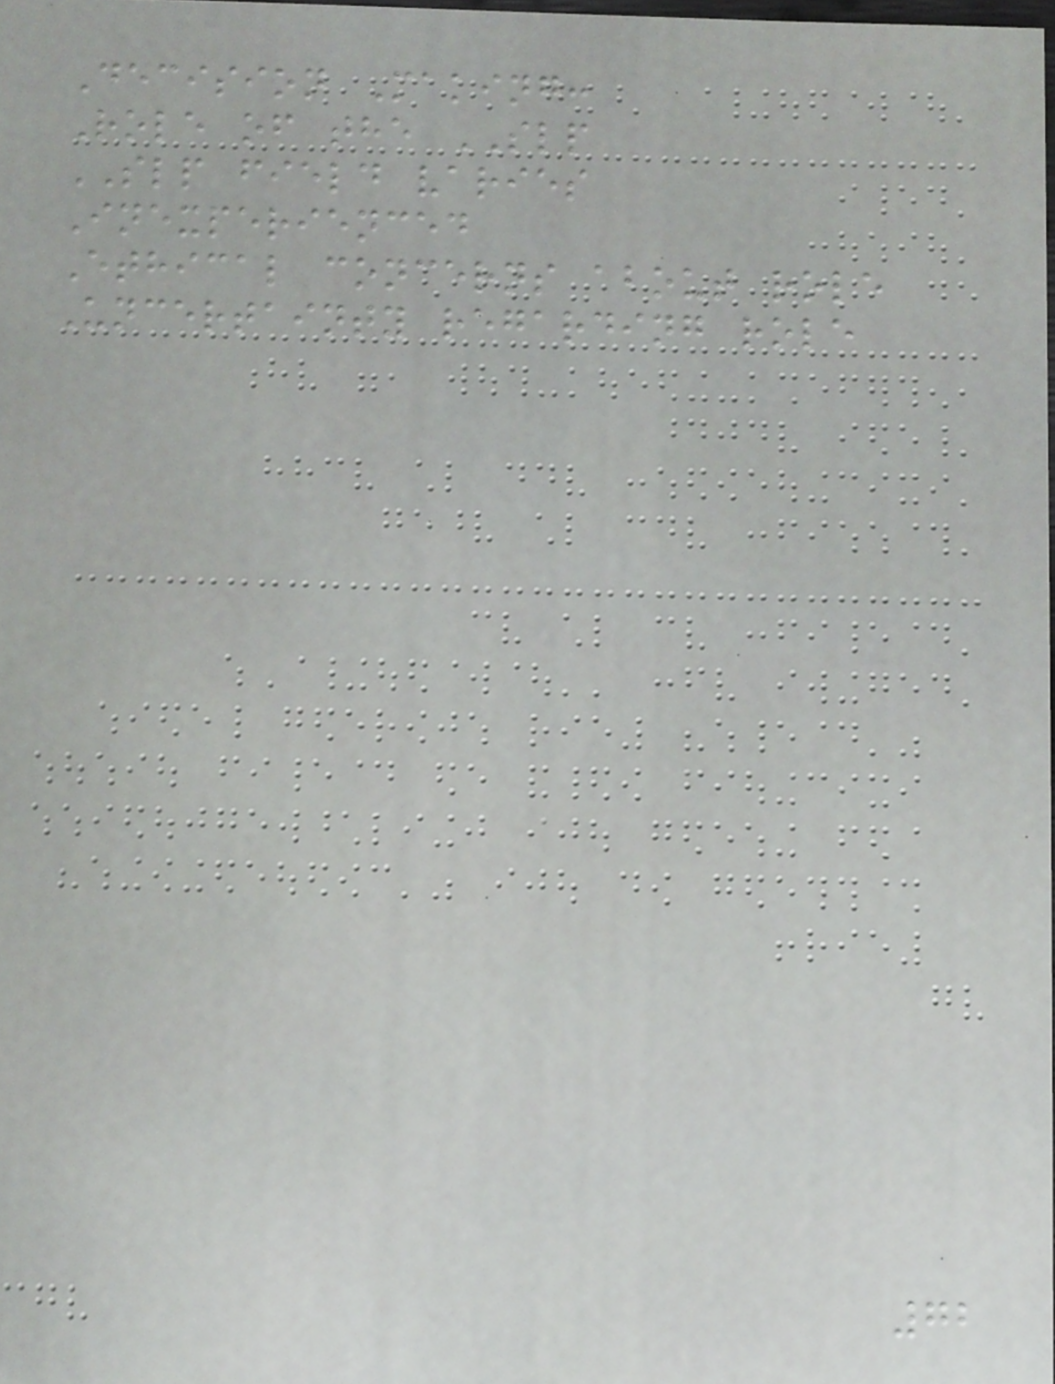Decision Making:
Role of the SLP
SLP field varies
Inexperienced
Ethical concerns about role
Uncertainty regarding role
72
